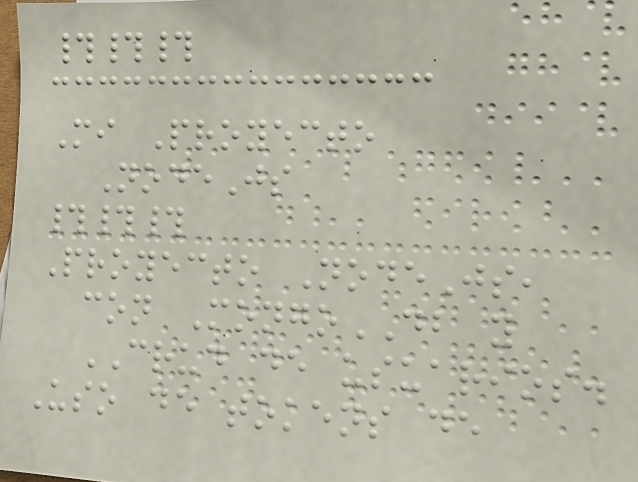###
Mi Proyecto
NodeJs
###
Proyecto NodeJs,
con MongoDB y
CRUD de usuarios.
Uso de tokens de
